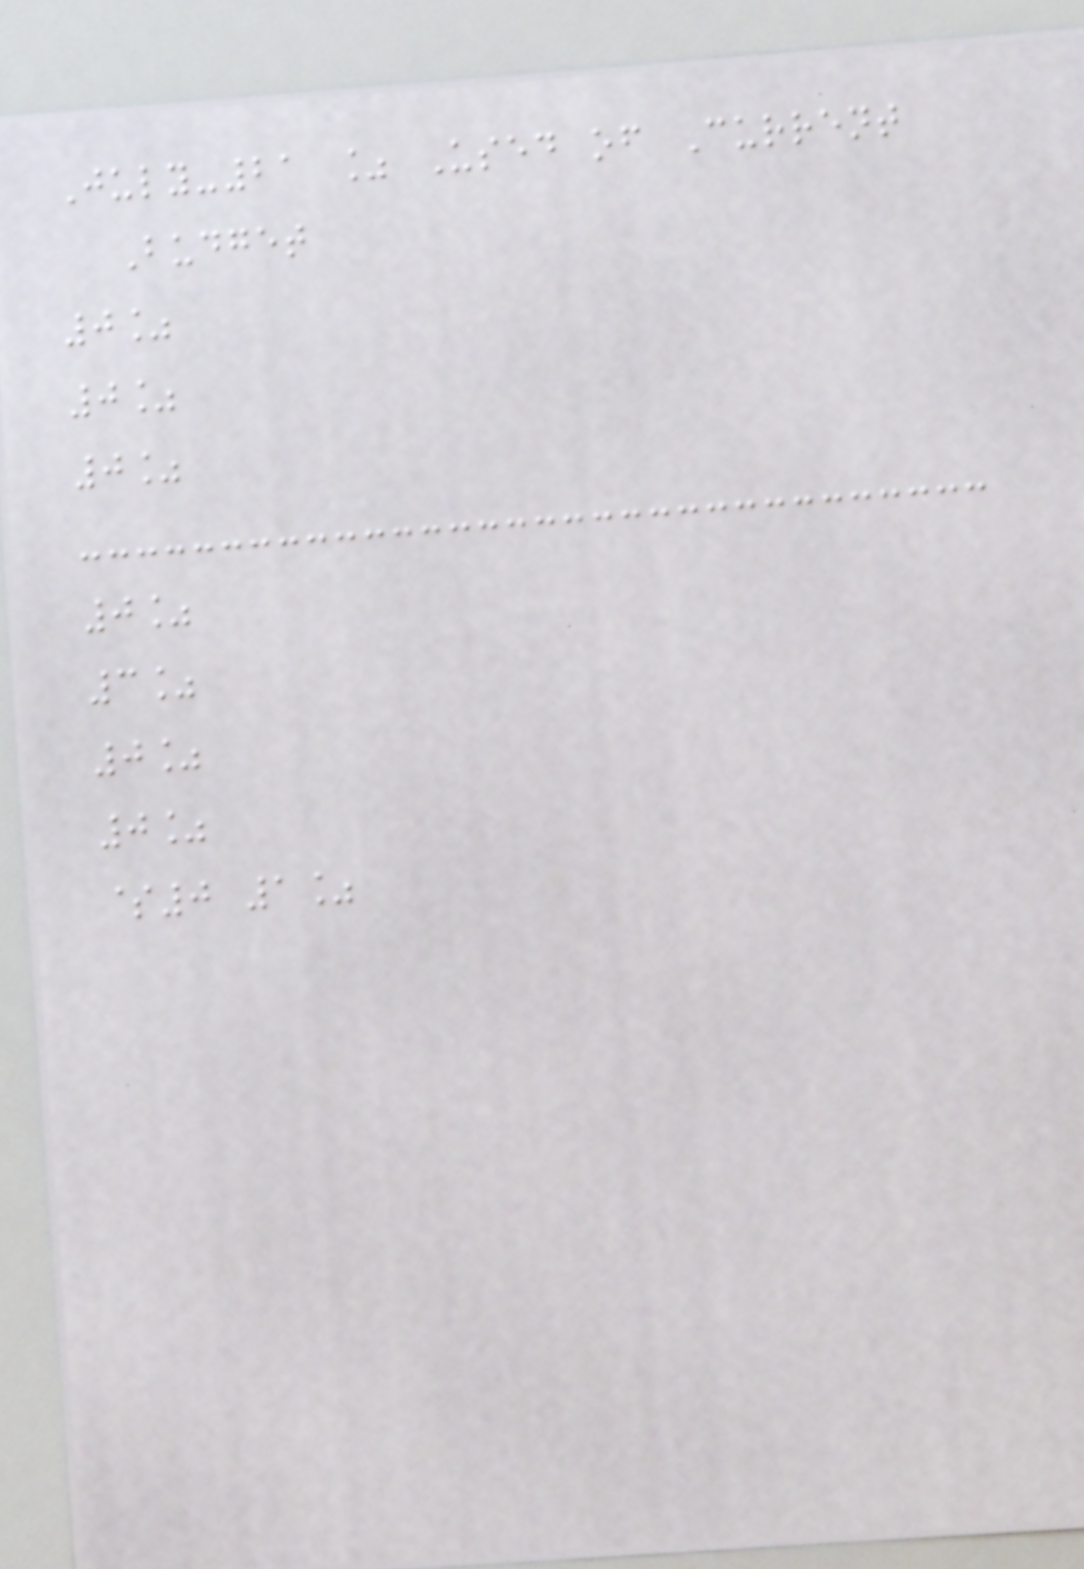July-21 % Used of Current
Budget
0%
0%
0%
0%
3%
0%
0%
$0 1%
